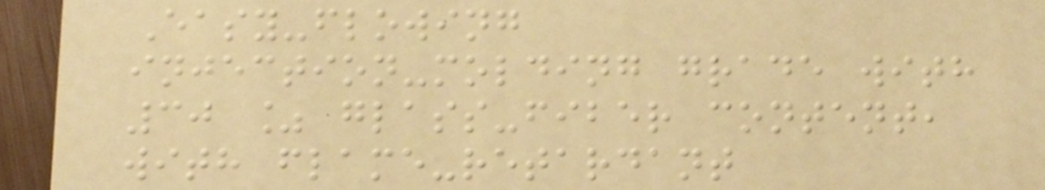Easy-flowing
injection-molding grade with
30 % glass-fiber content,
with flame-retardant
